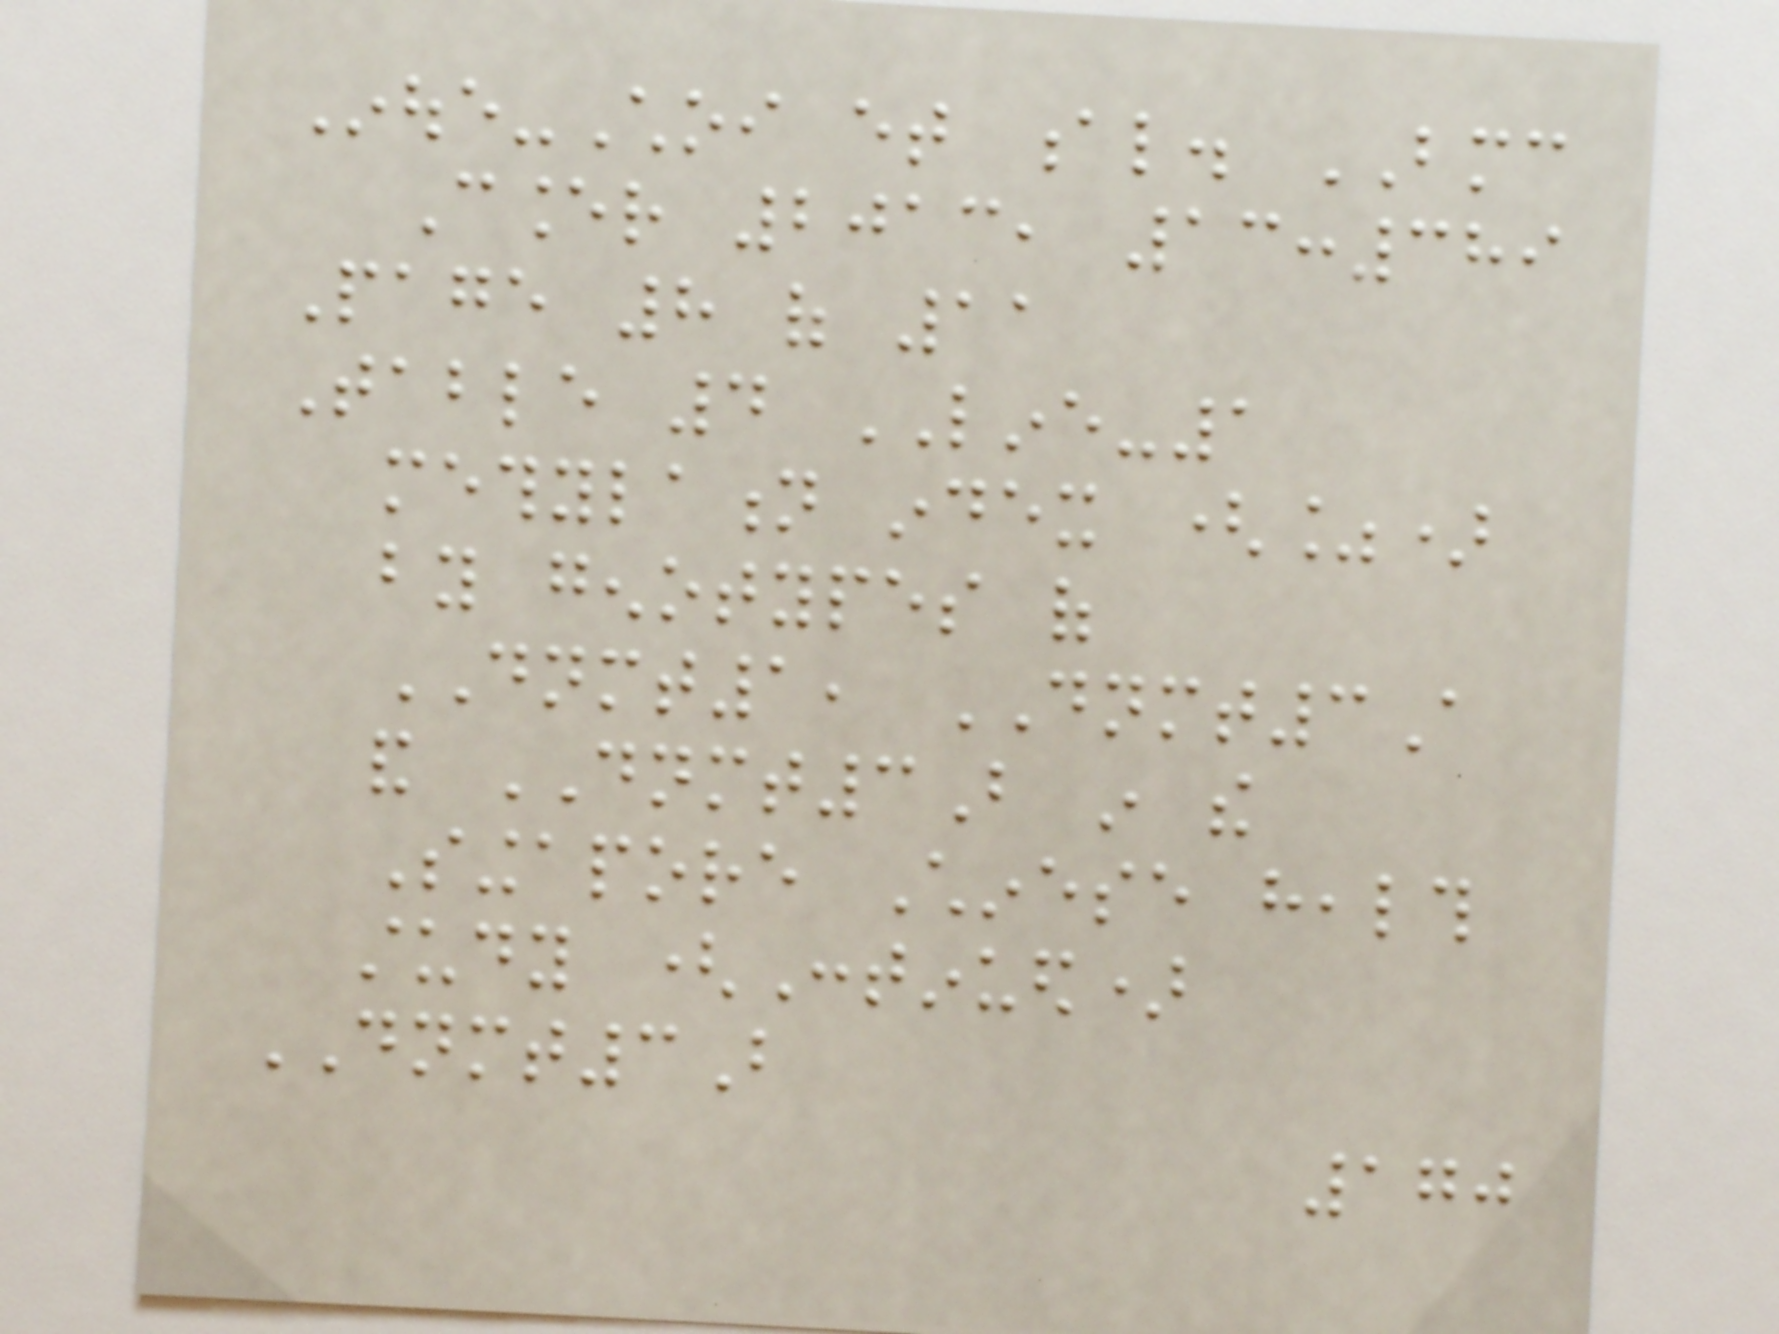Inoue-Choi et al. BMC
Cancer 2013, 13:389
Page 8 of 11
Table 4 LINE-1
methylation index (%)
by genotypes of
DNMT1, DNMT3A
and DNMT3B in the
Singapore Chinese health
study (Continued)
DNMT3B
170
